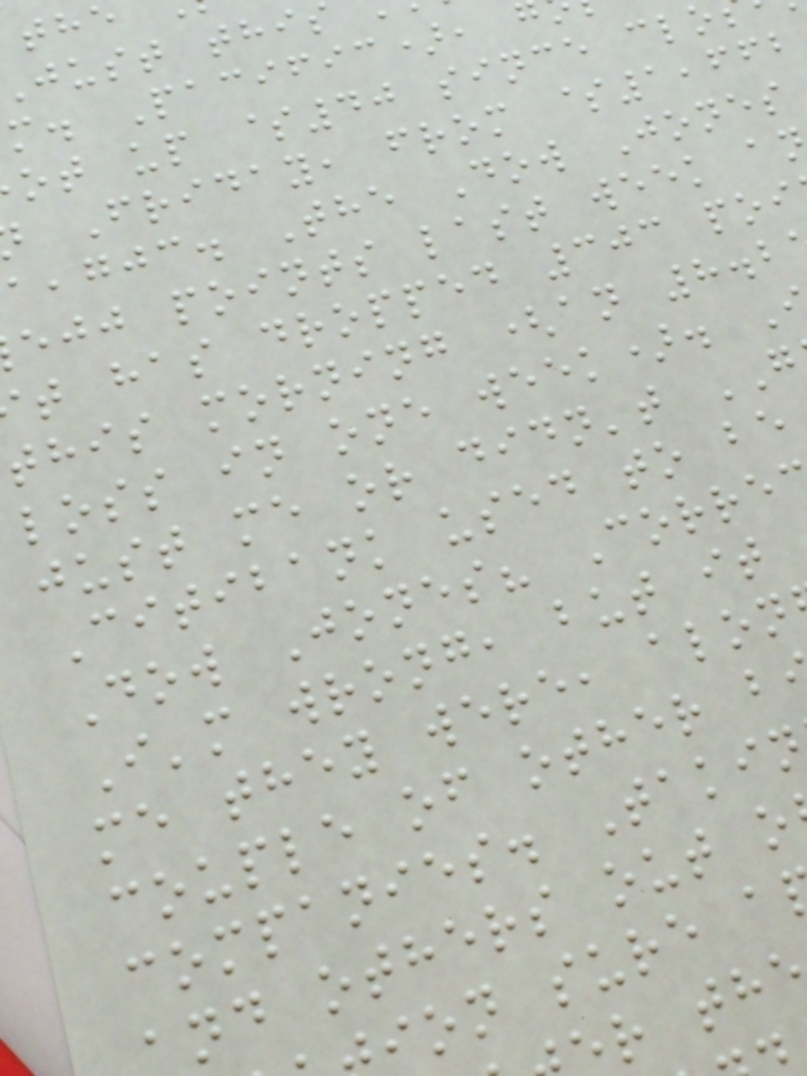just this
m. Pacific),
ot up $40 since clo
Friday, from $1,662
,gjc. The Dow Jones
ejj points last week a
t has dropped 303 poi
this morning (an 8.2
loss in one week).
just me or didn't
Citibank used to be
Dow Jones? Corre
I'm wrong, but it
me they were, alon
couple of other b
companies. Takin
nd others out o
ion sure a
